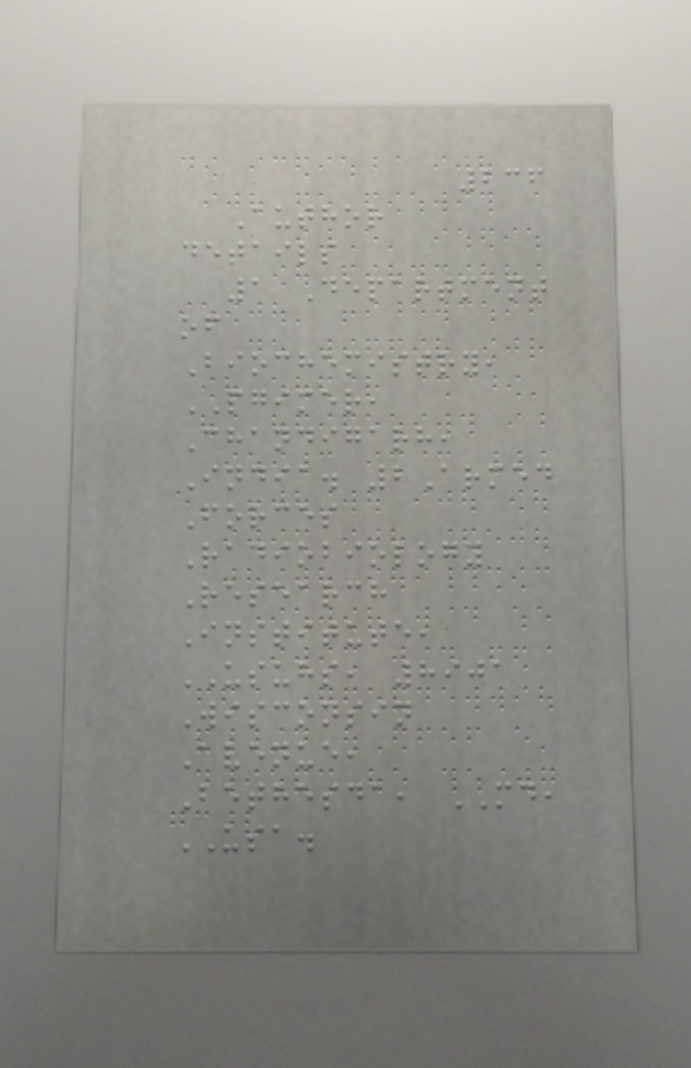236
Author
details
1 Department
of
Biochemistry,
PGIMER,
Chandigarh,
India. 2Armed
Forces
Radiobiology
Research
Institute,
USUHS, 8901
Wisconsin
Avenue,
Bethesda, MD,
USA.
